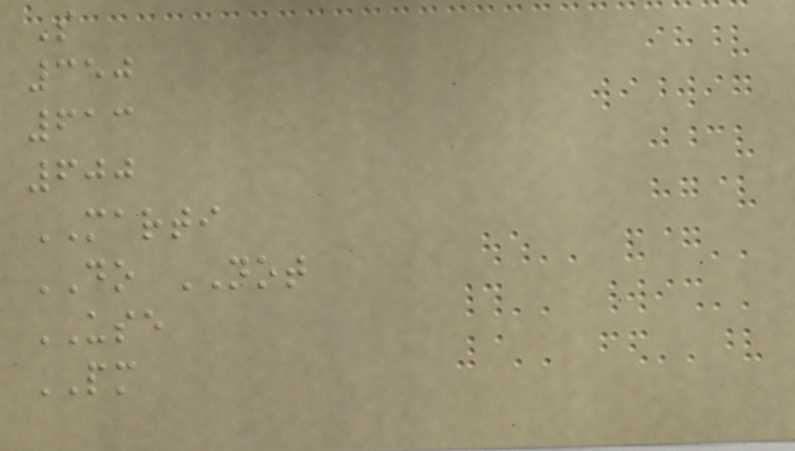S
350
613
600
MARTI
DO NOT
USE
PM
